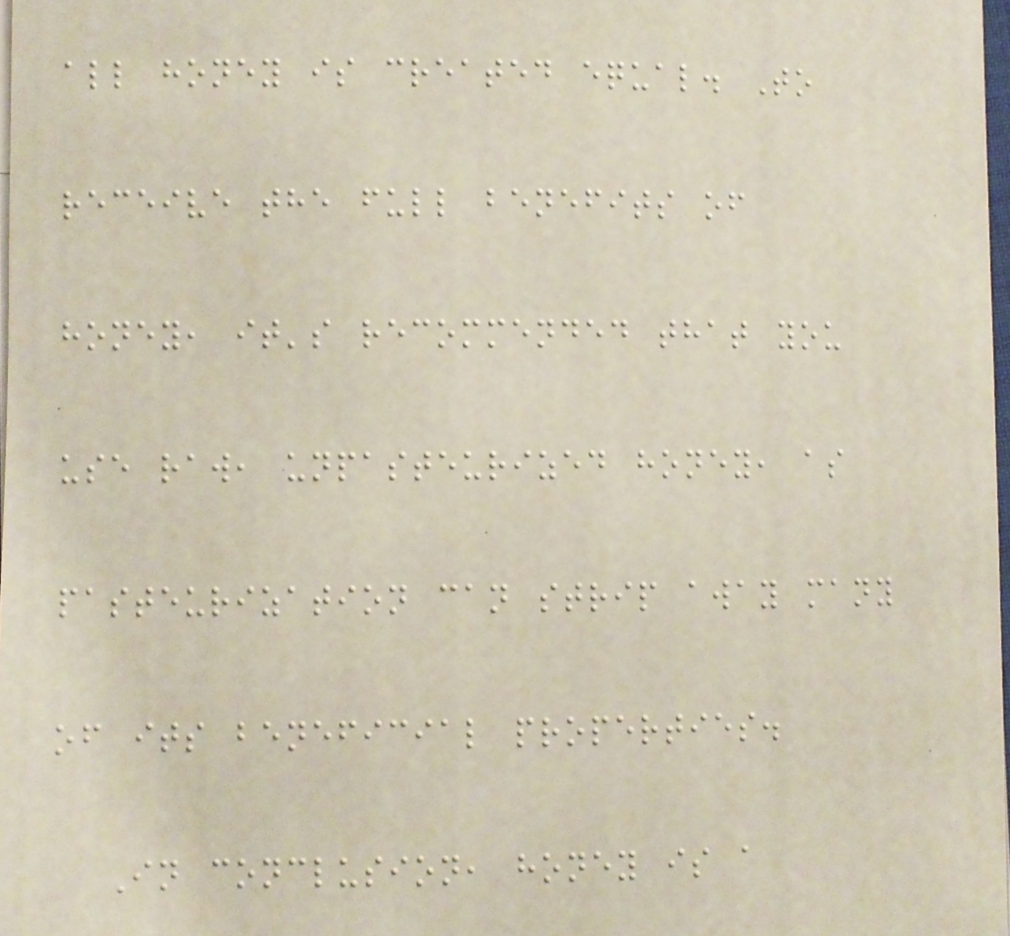all honey is created equal. To
receive the full benefits of
honey, it's recommended that you
use raw, unpasteurized honey, as
pasteurization can strip away many
of its beneficial properties.
In conclusion, honey is a
